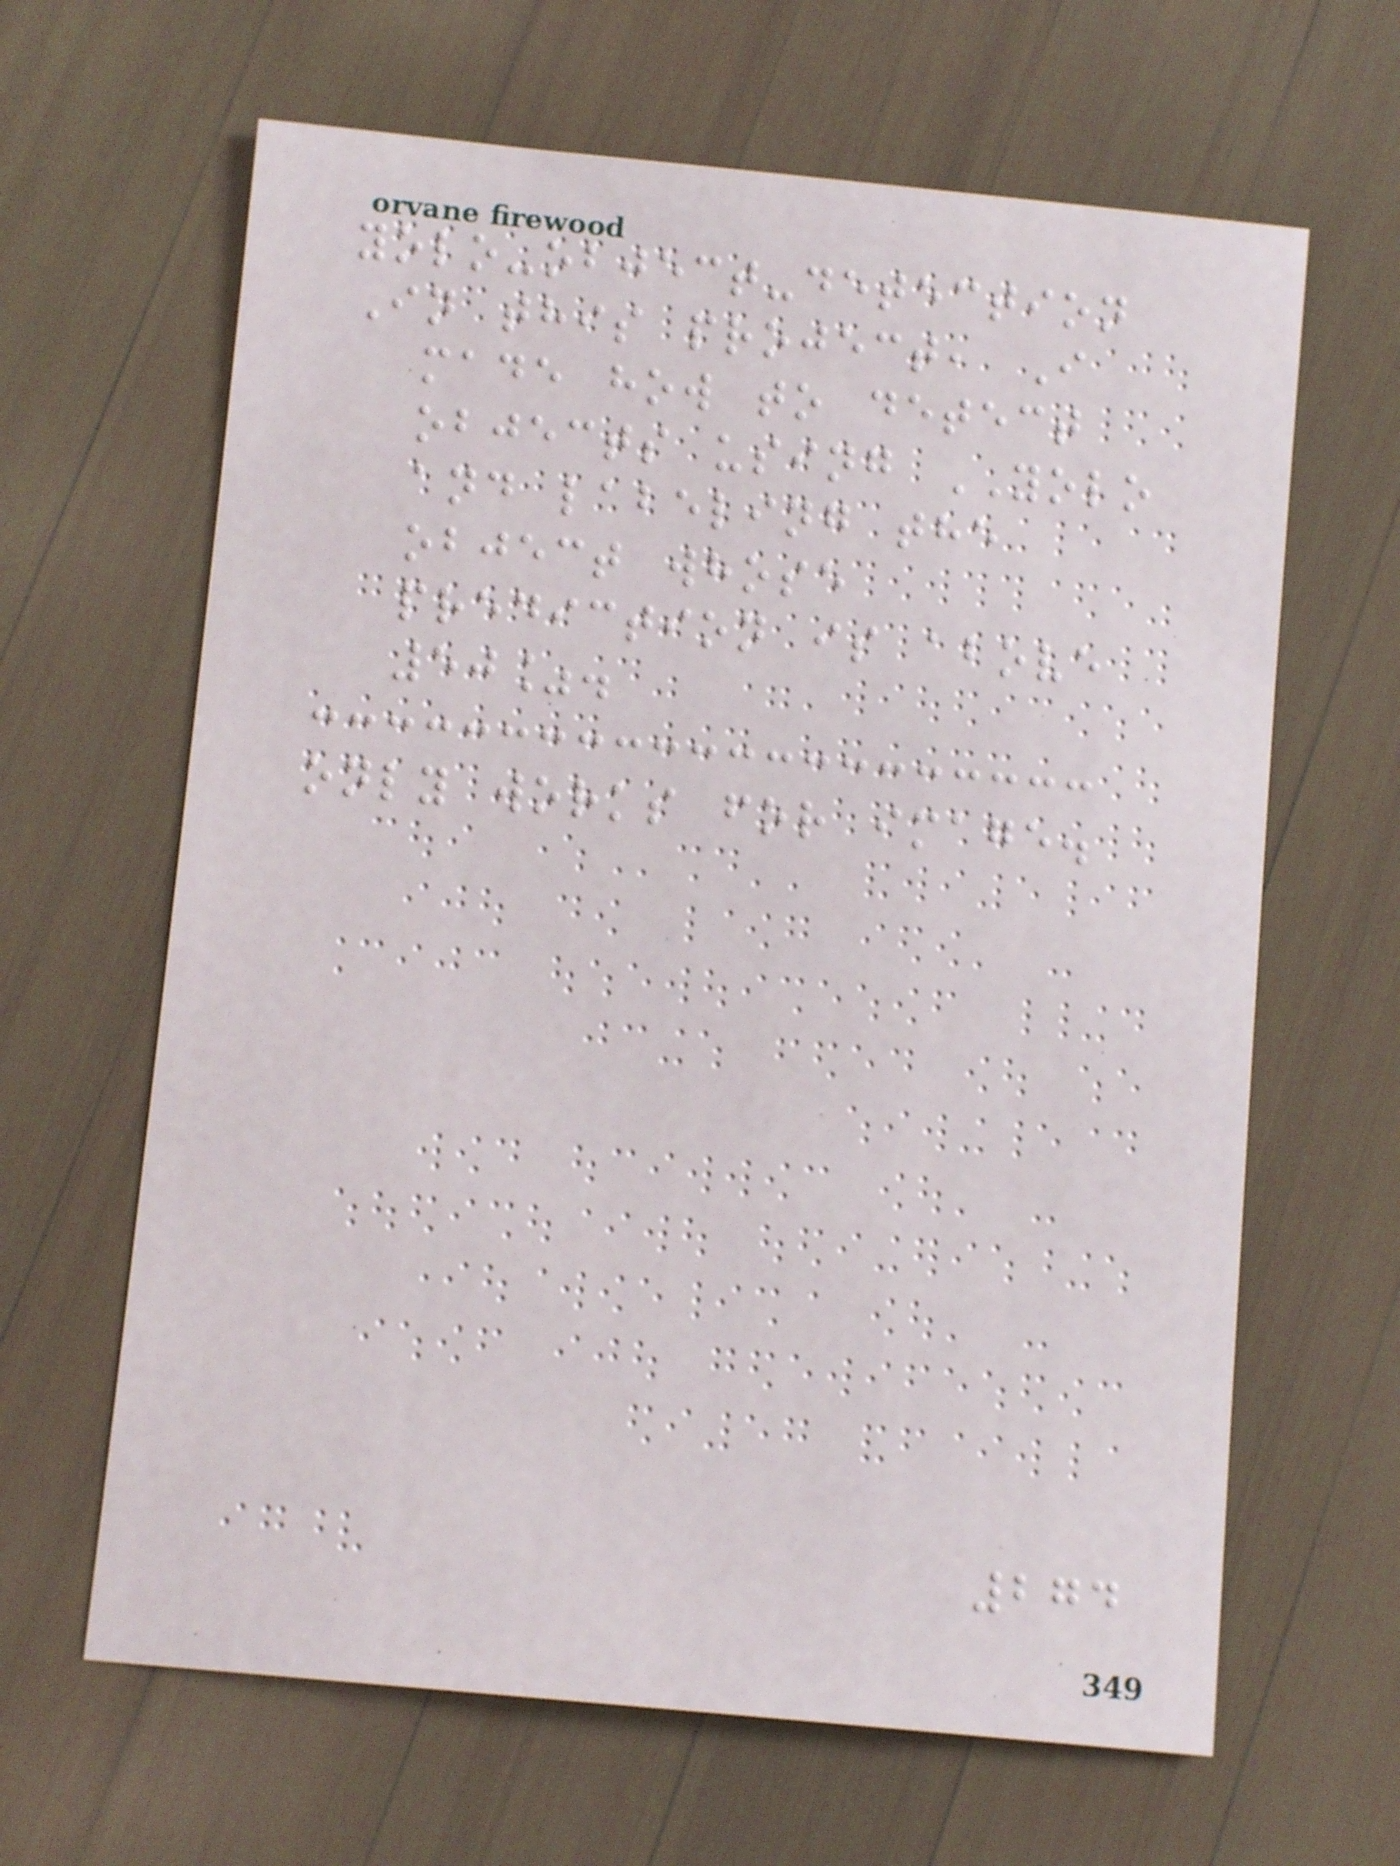yolo-object-detection
In this project, I
made how to detect
objects using YOLO
and labeling the
object whose
prediction is above
50%.
only works for image.
274
